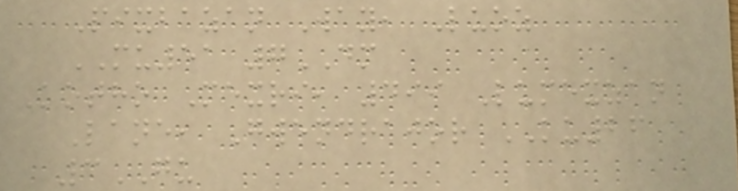Pixbazan Way, Luoz
MU51 7DM
Kotho Mexri, 499 Lumexzan
Lane, Gwendrajor KU26
3GU
